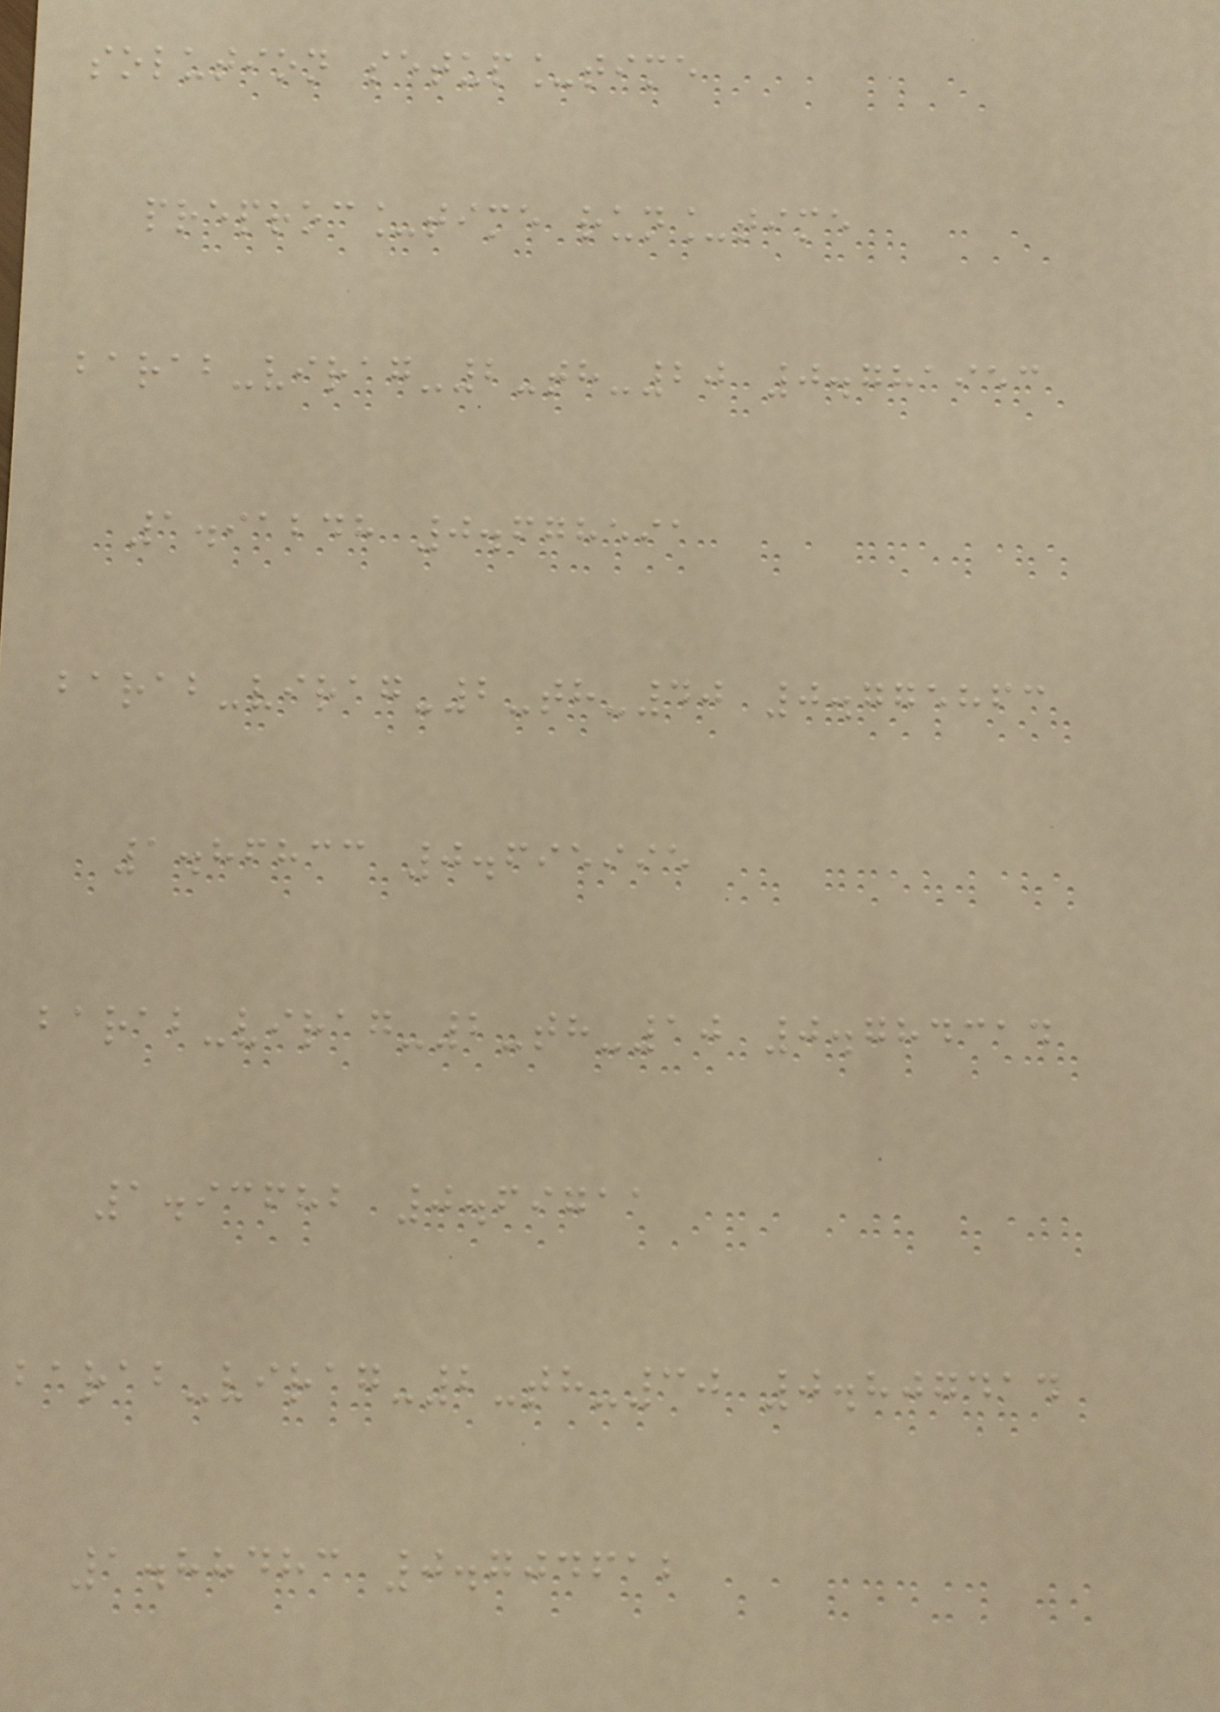solution setup_time
preproc_time run_time
barab-virag-2-th-20 0.781953
1.91248 0.678591
barab-virag-2-th-40 0.775863
1.86833 0.695995
barab-virag-2-th-10 0.784314
1.93682 0.69711
barab-virag-2-th-30 0.807414
1.88483 0.704612
